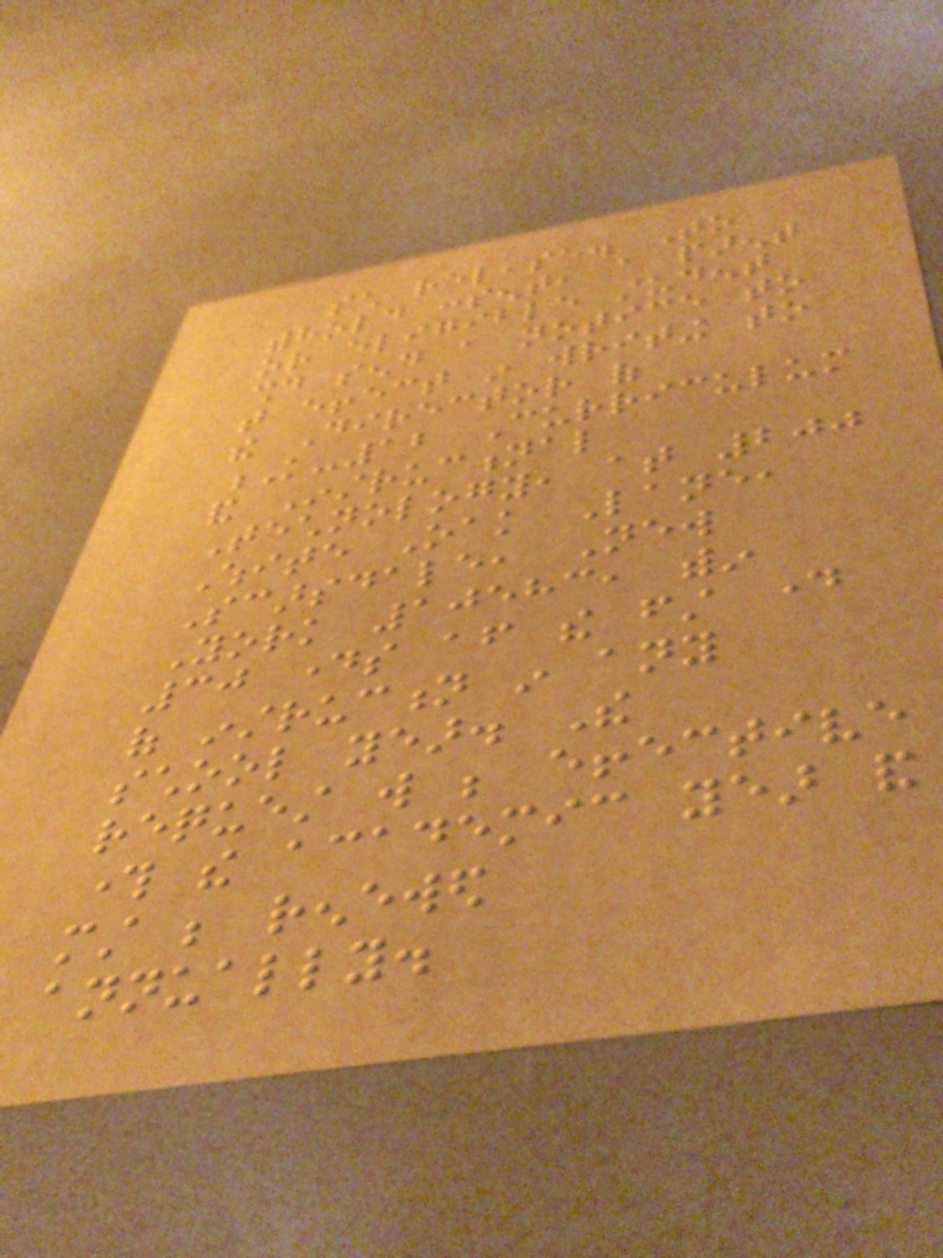such release. To
withhold consent, a parent
or eligible student
should send a notice to
that effect in writing to
the Director of
K-12 Curriculum
and Instructional
Technology, at 200
White Oak Lane,
Scarsdale, New
York 10583, within
30 days after the first day
of instruction in any
school year. The
request will be effective
through the academic year and
must be renewed
annually.
